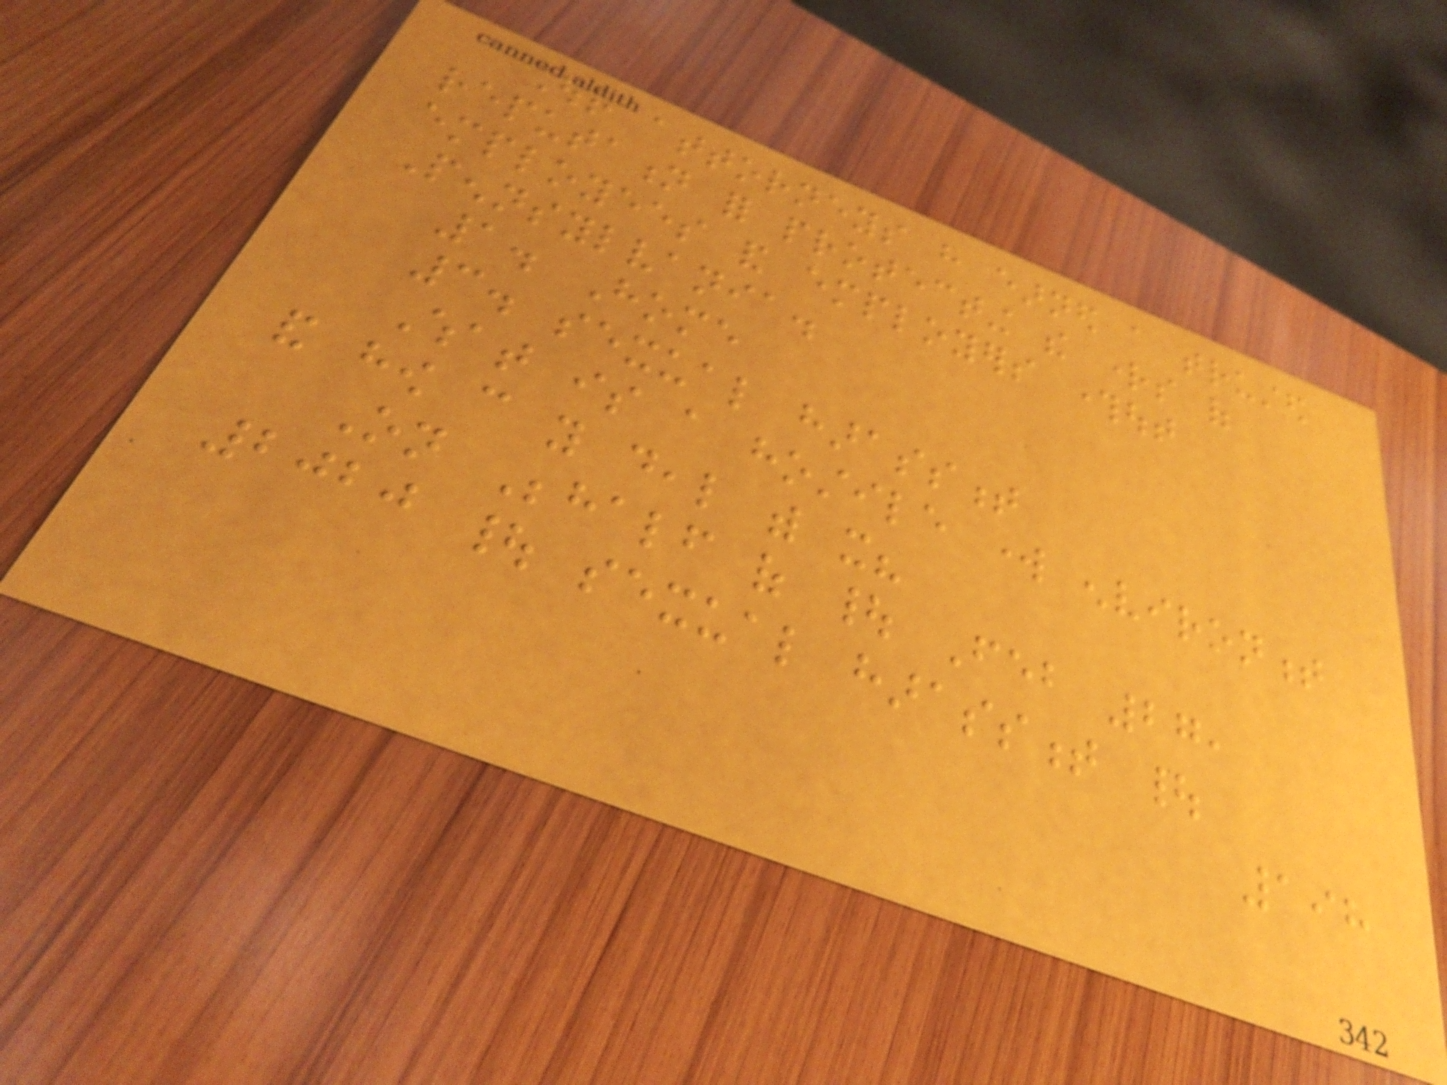Our attorneys have earned a trusted
reputation for protecting the rights of
employees and employers throughout
Pennsylvania.
1. Home
3. sexual harassment
What is a hostile work environment
and how can you deal with it?
On Behalf of | Feb 27,
2020 | sexual harassment |
198
